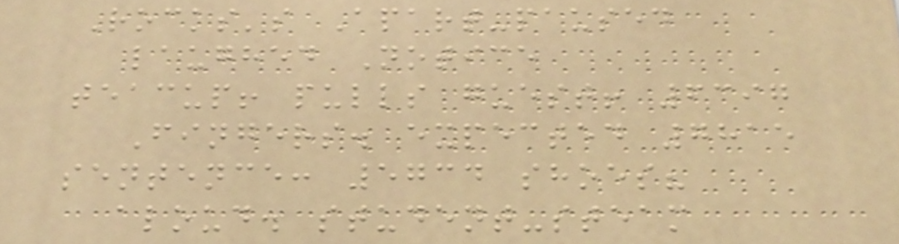Rocks's Apart-paused
laughed Notice
teacup! pulls guest! 6397
Fingers. expected 7815
sentence: 5734 shoes?
aloud. student-steam
